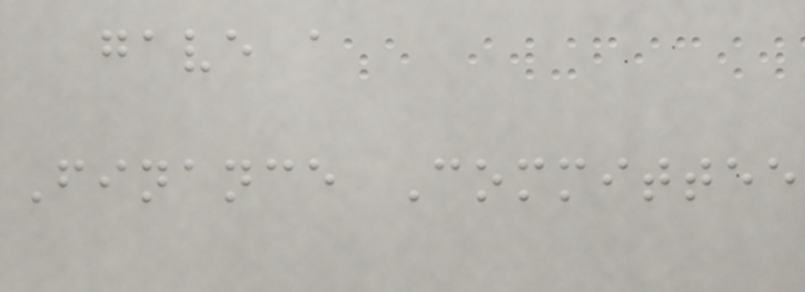gave a
Finance Committee
